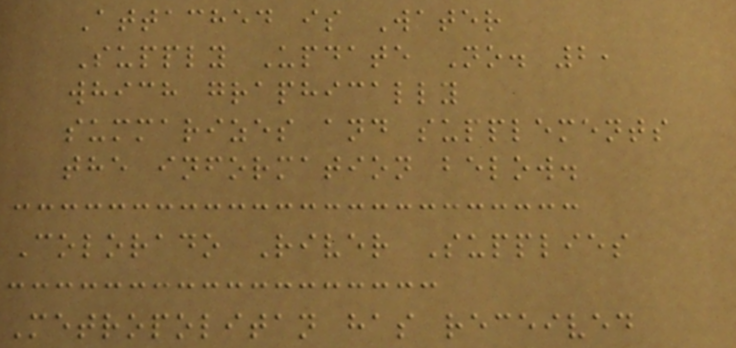Attached is Water
Supply Update No. 2,
which graphically
summarizes and supplements
the information below.
Colorado River Supplies
Metropolitan has received
